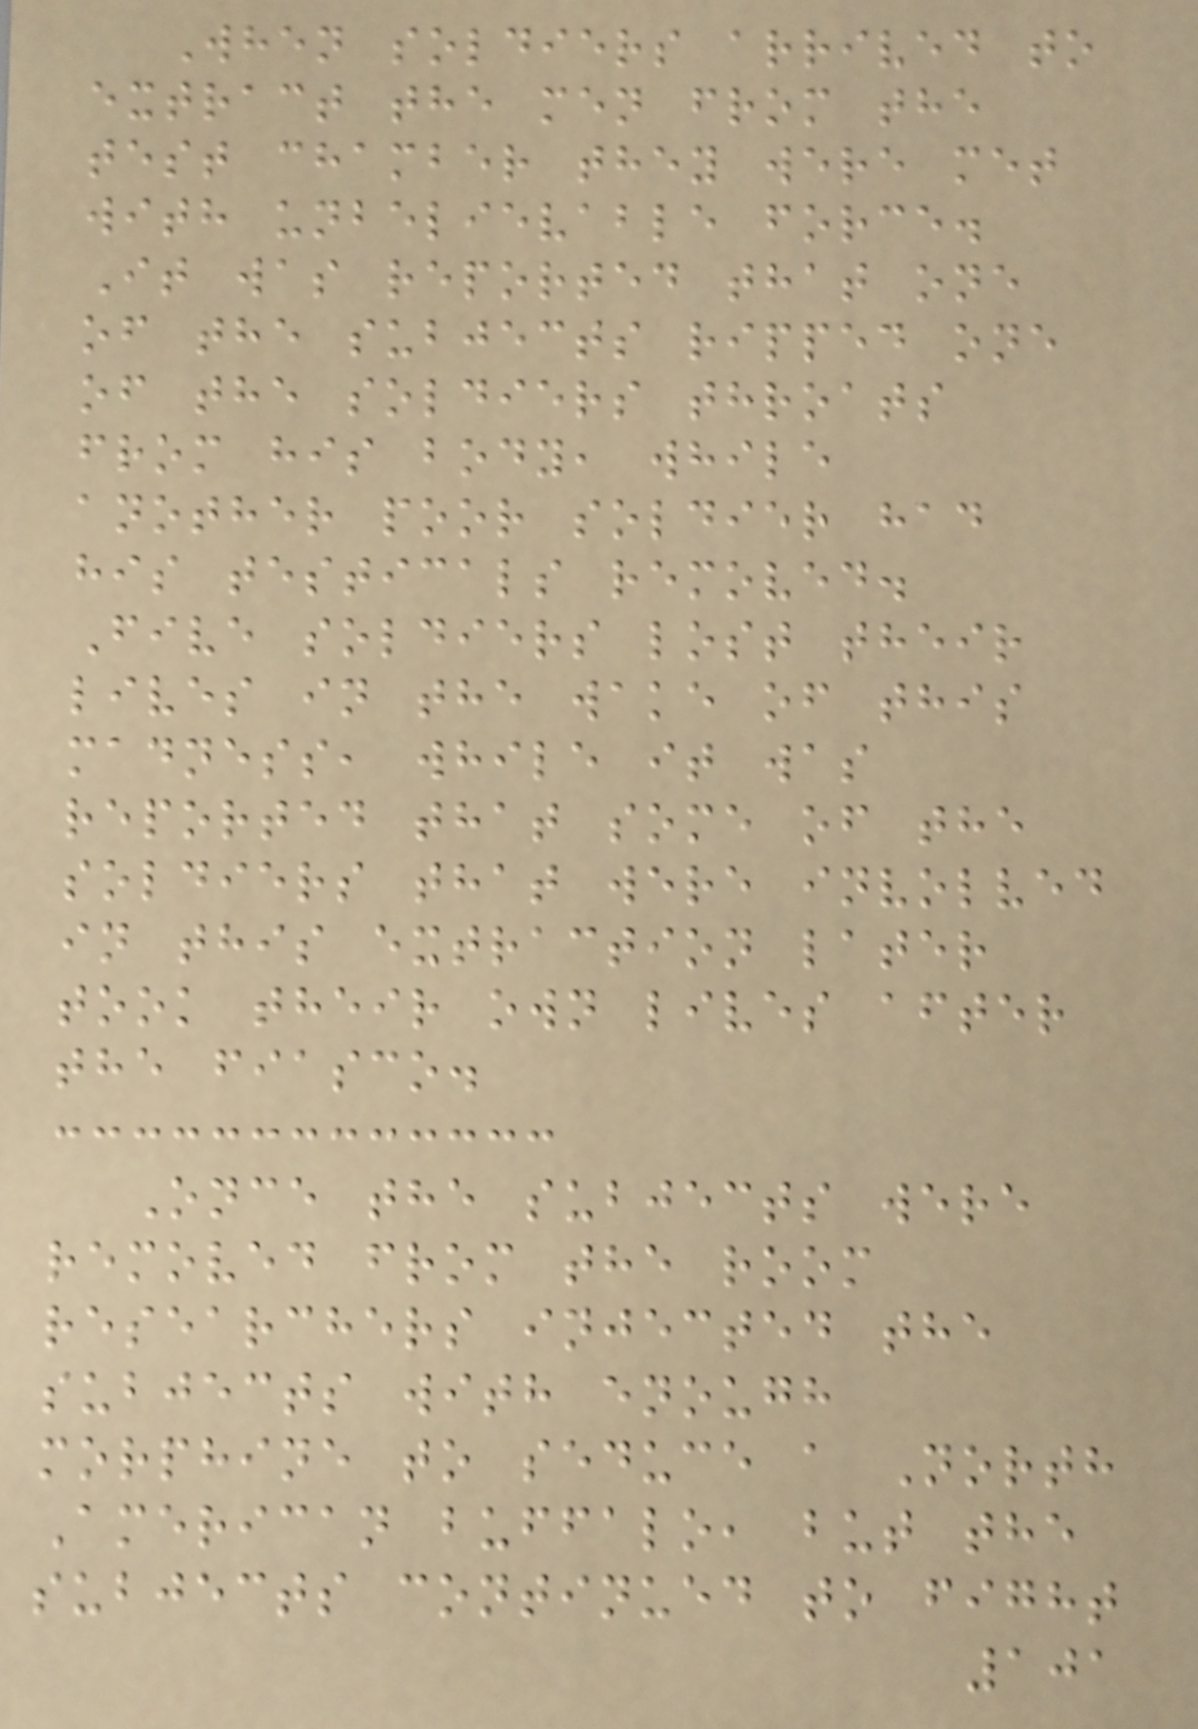When soldiers arrived to
extract the men from the
test chamber they were met
with unbelievable force.
It was reported that one
of the subjects ripped one
of the soldiers throats
from his body, while
another poor soldier had
his testicals removed.
Five soldiers lost their
lives in the wake of this
madness, while it was
reported that some of the
soldiers that were involved
in this extraction later
took their own lives after
the fiasco.
Once the subjects were
removed from the room
researchers injected the
subjects with enough
morphine to seduce a North
American buffalo, but the
subjects continued to fight
101
